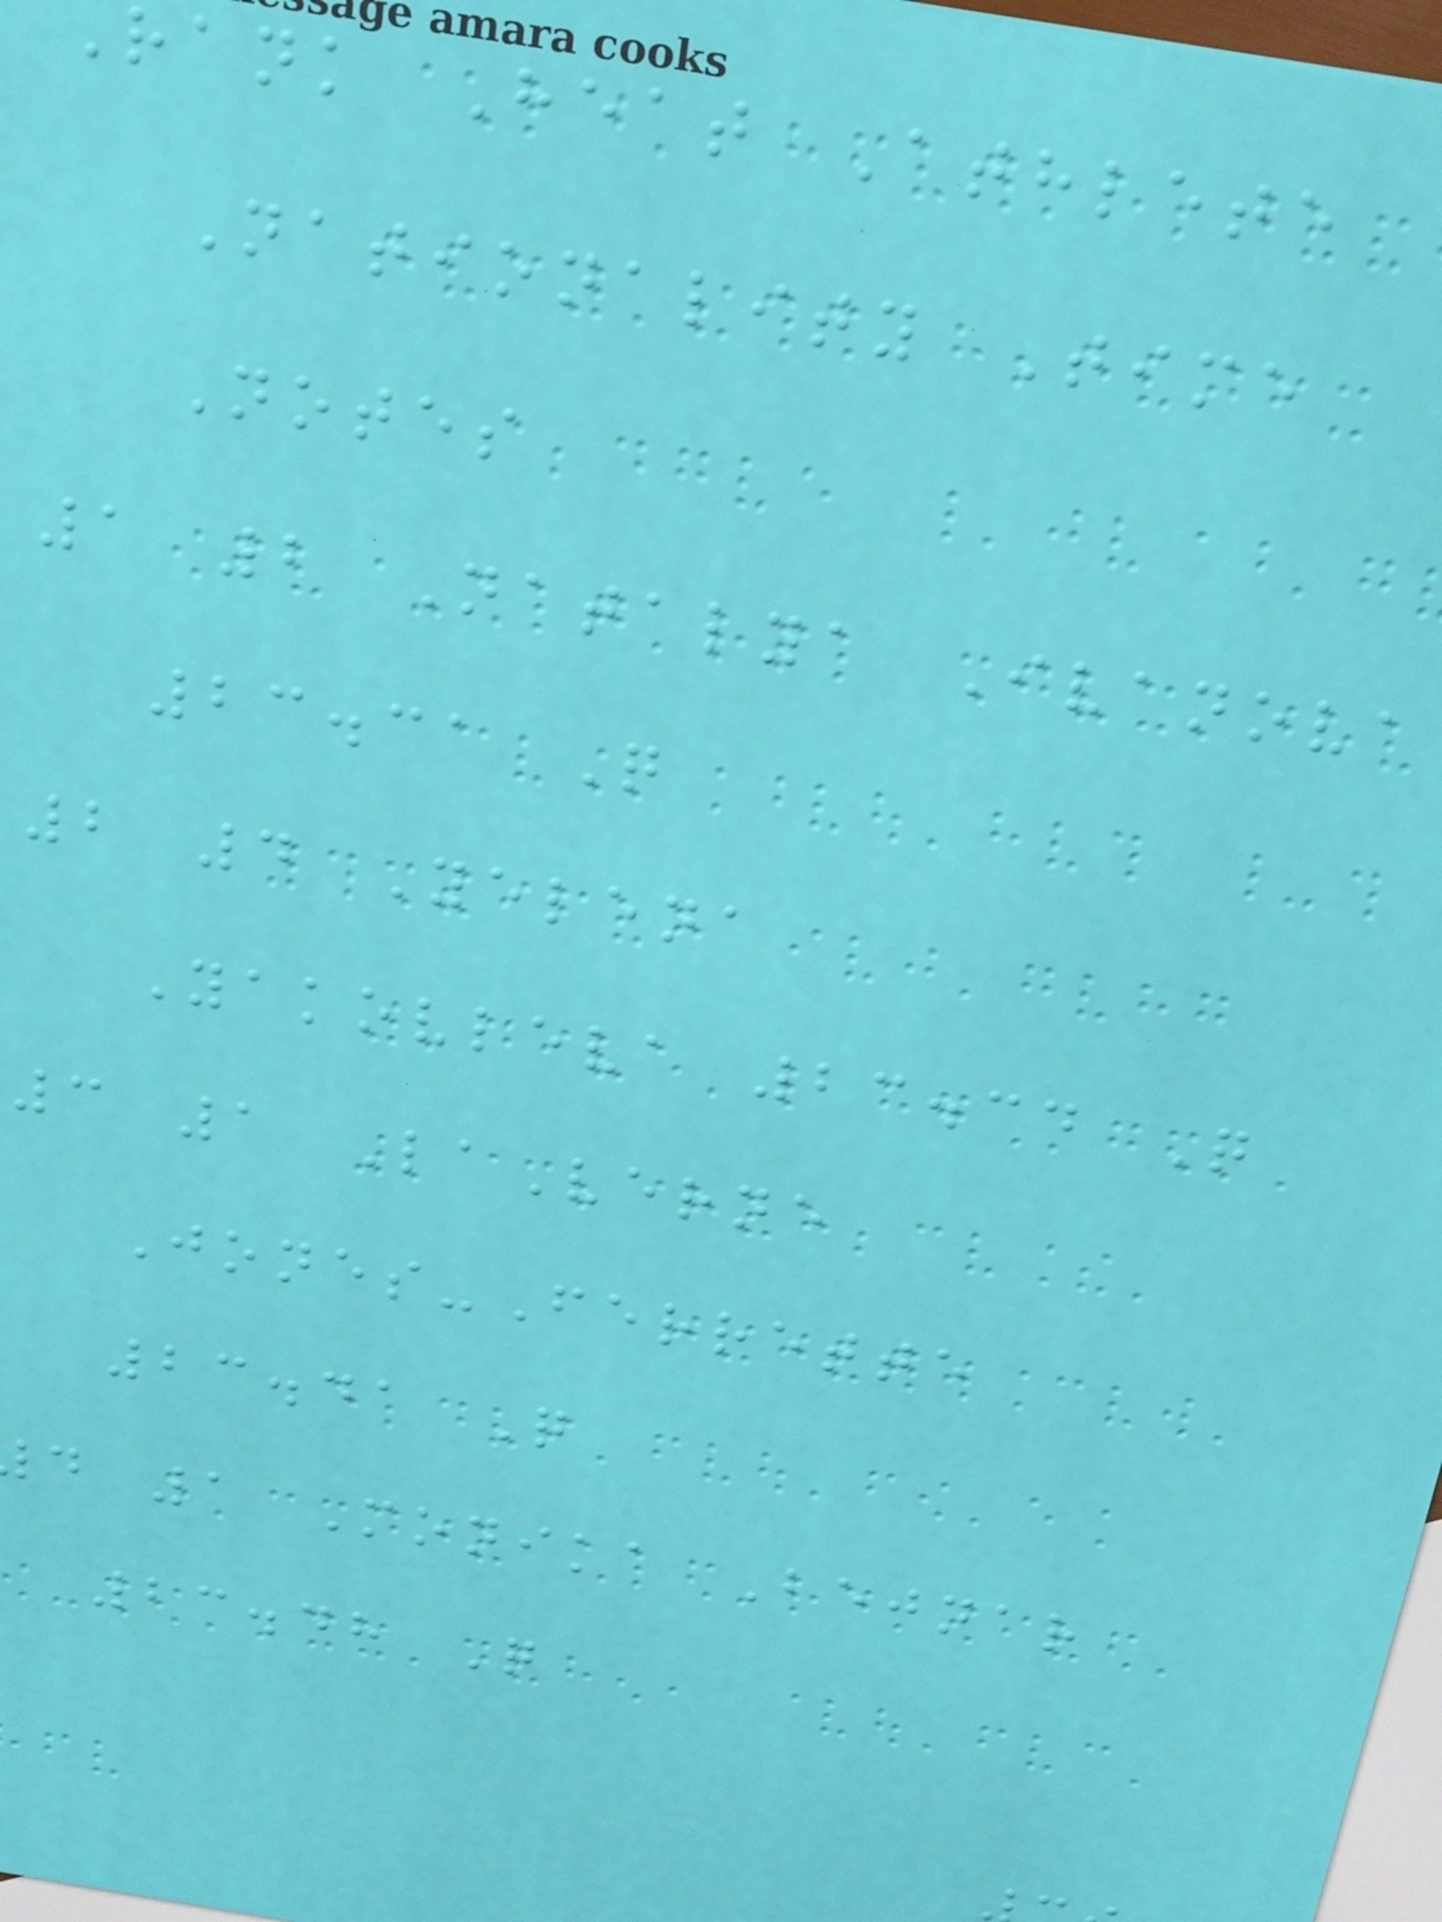rank Heat Athlete
Nationality Time
Notes
1 2 Natalya Ivanova
23.31 Q
2 4 Yelena
Yakovleva 23.34 Q
3 1 LaVerne
Jones-Ferrette
23.41 Q
d 1 Monika Bejnar
23.48 Q
